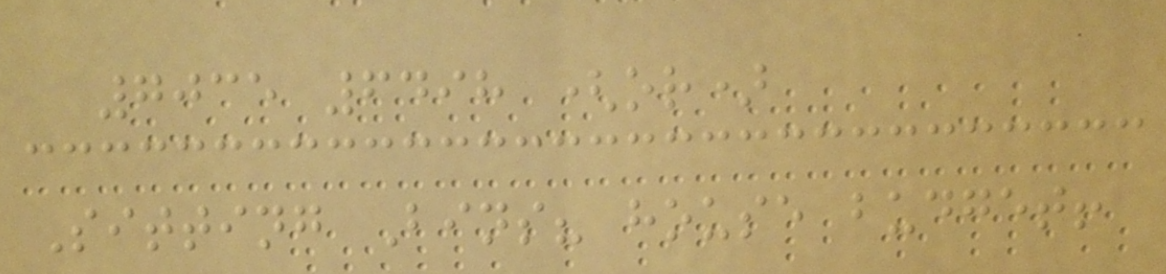7035 6498 (or)
Sitting Bins? house budget!
